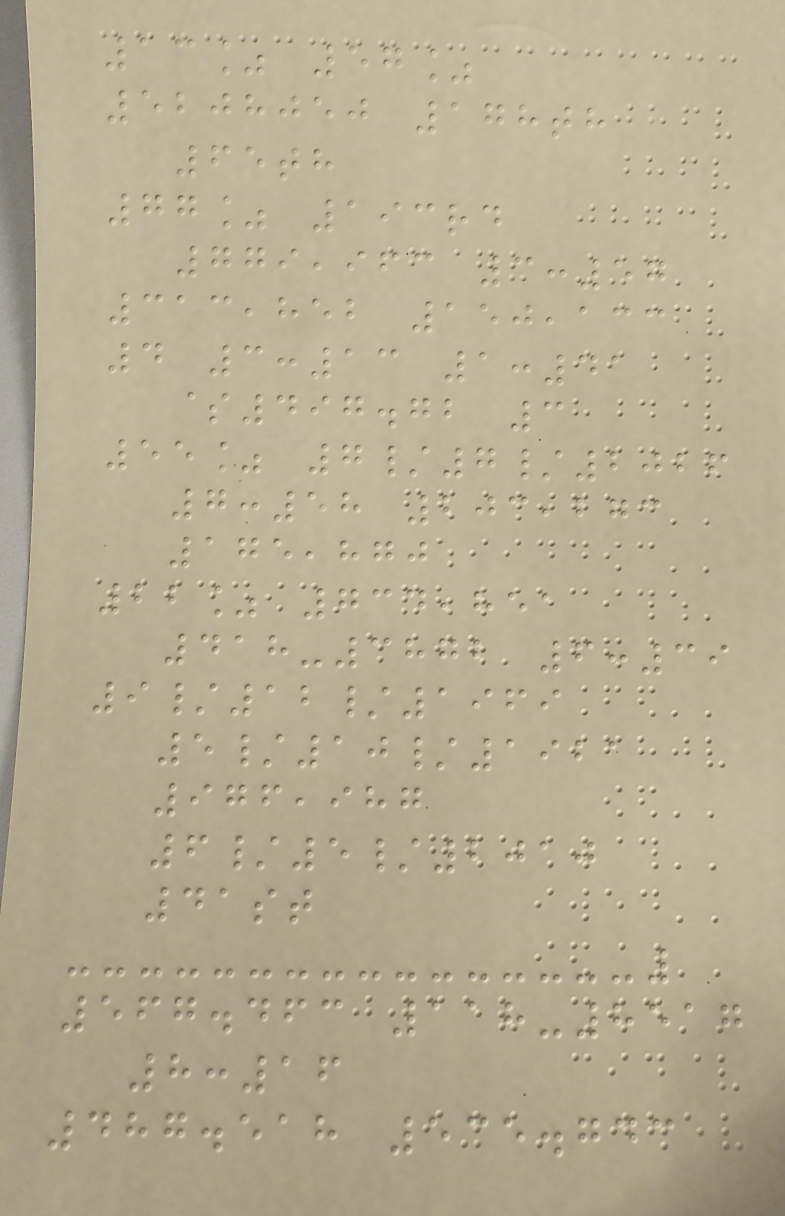13% 57%
5208050 178th
65th
77% 193rd
779,963 3:57
313,852 150,133
4 3:13 1:41
$497.72 3
55% 7/7/2026
7:58 203,273
175,870
22% 734,851
418-3872 6:39
9/12/1969
5/10/1921
976,987
6/5/2010
41st
567.463 118-8517
8:16
487.518 535.743
